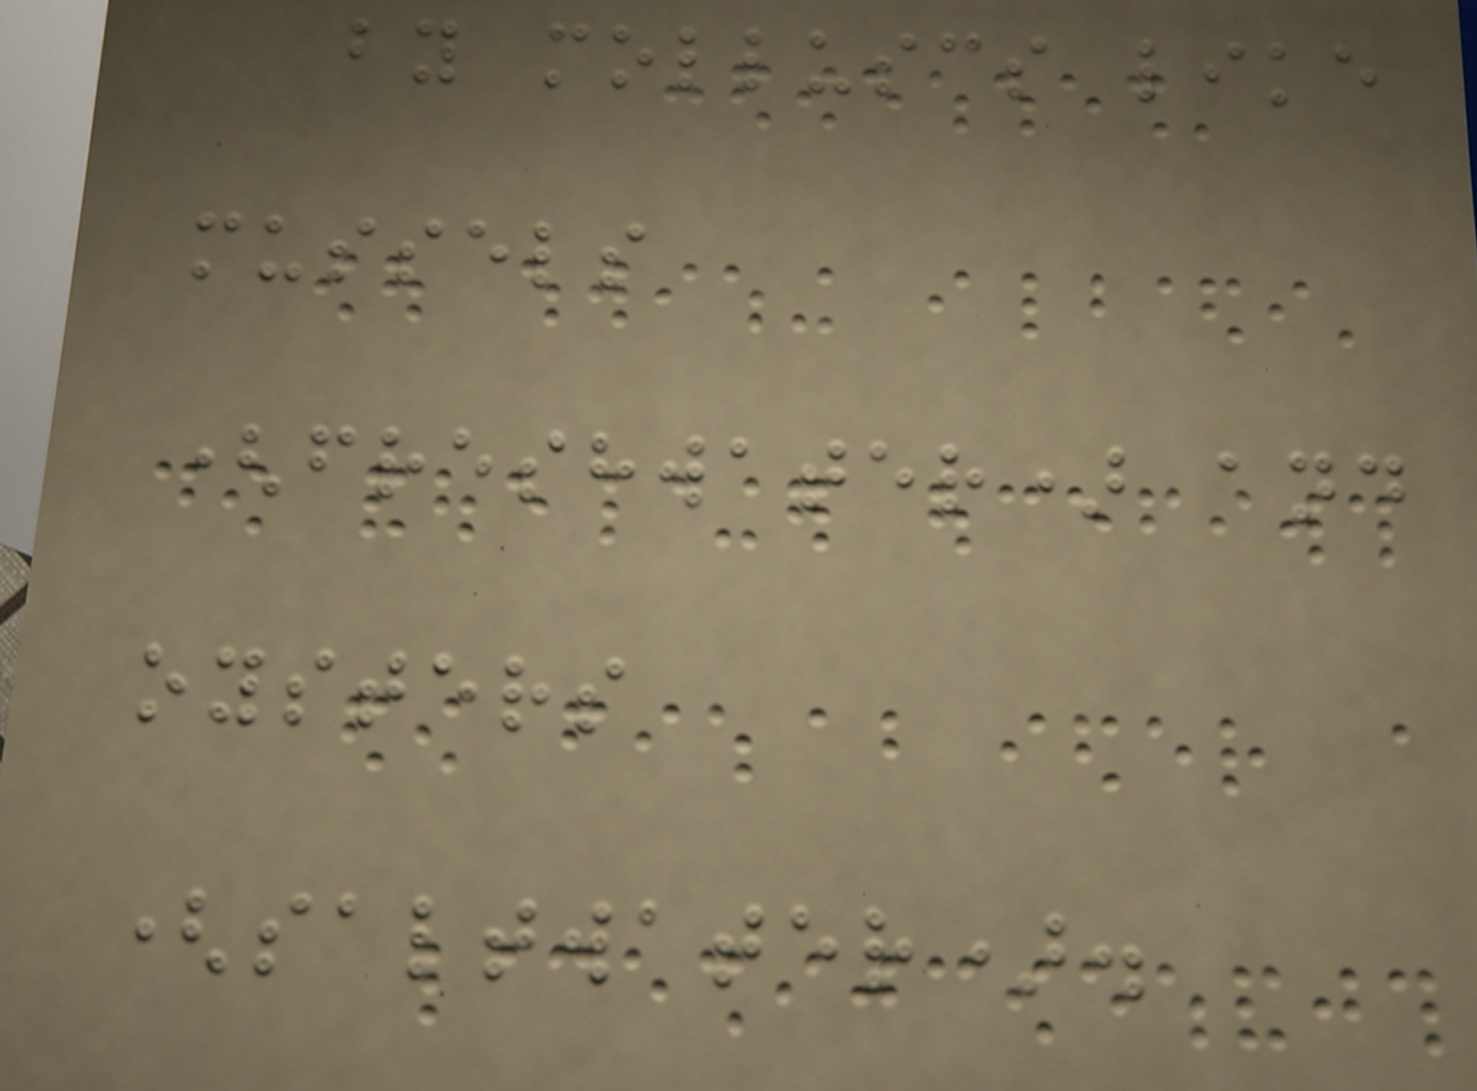by molluscs like
mussels
(freshwater) and
oysters
(saltwater).
